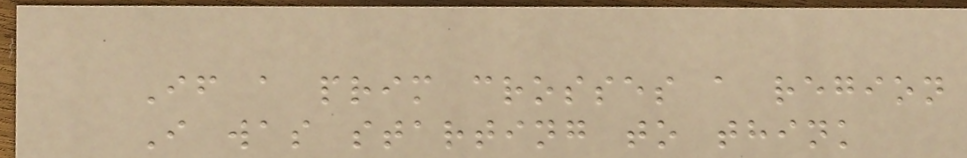If a prim crosses a region
I was starting to think
